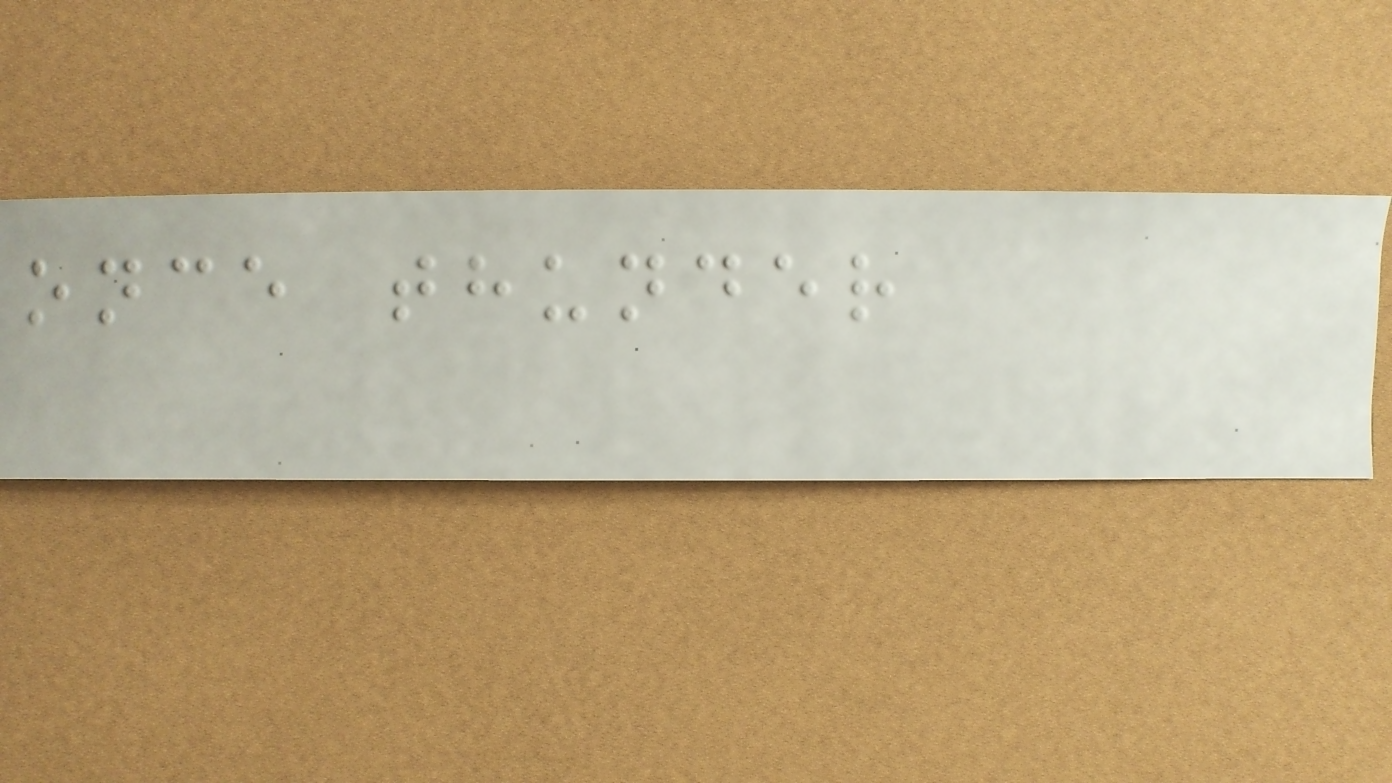once thunder
